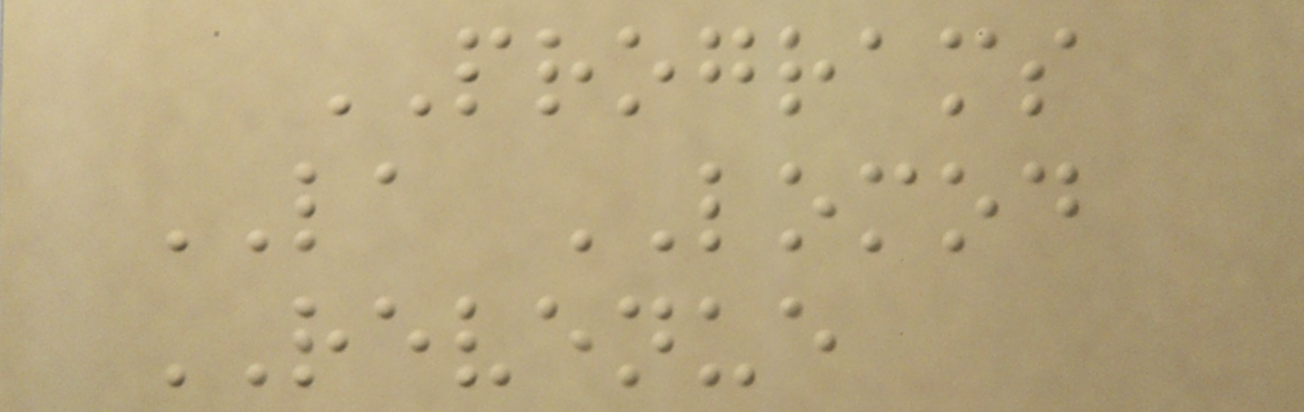PROGRAMS
LA LOMOD
REVENUE
